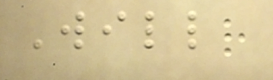Will
